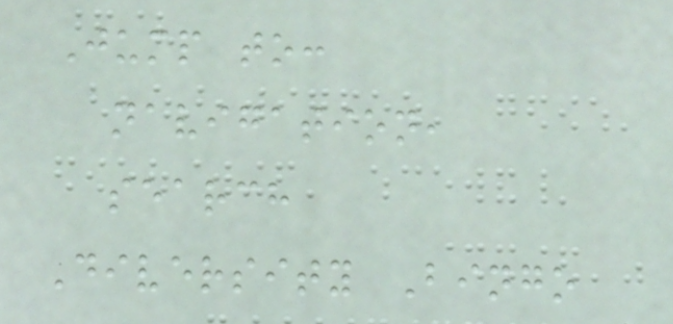Jump to:
navigation,
search
Diversity Bingo
